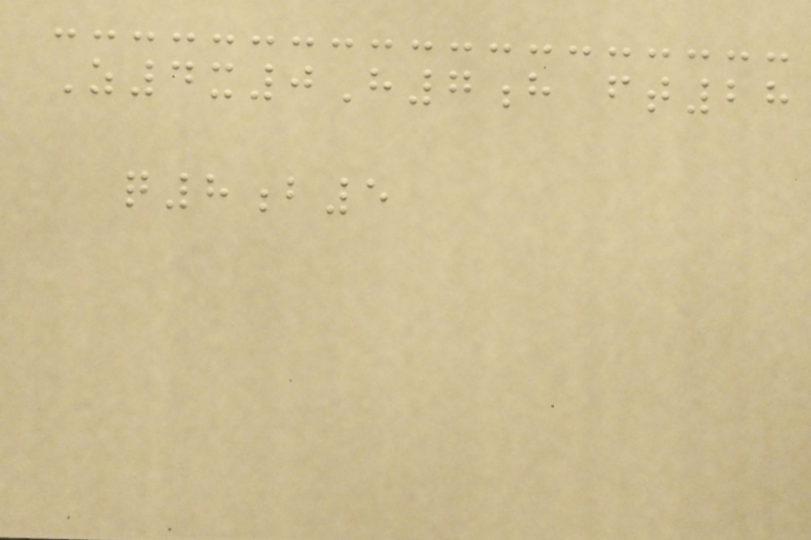Z4x0H7h ft28
q8b5
